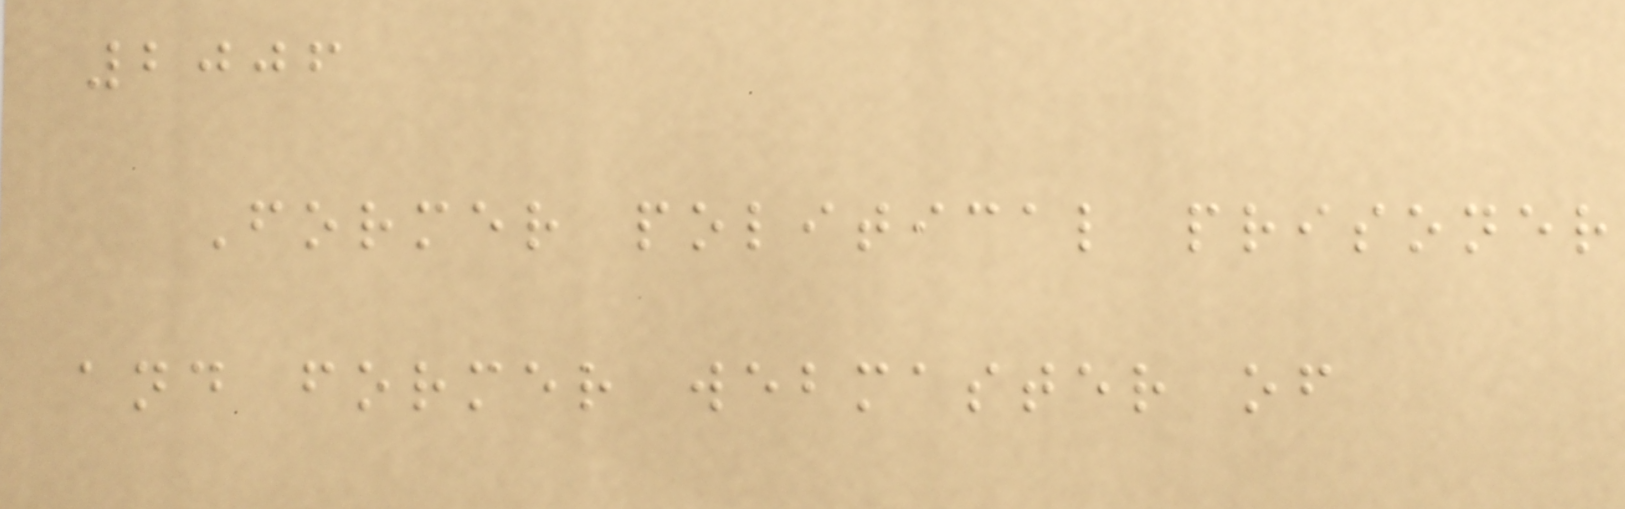2006
Former political prisoner
and former webmaster of
